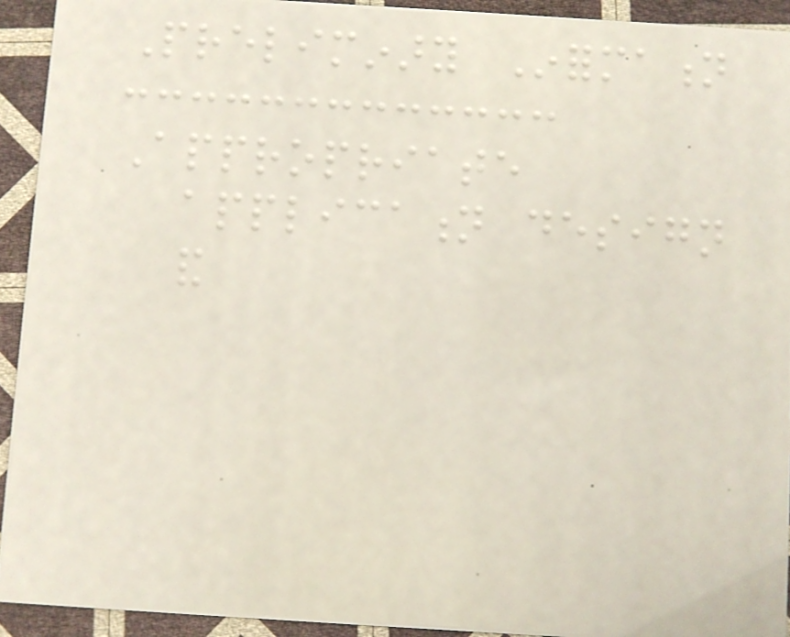Preliminary Information
Appropriate
application design
and
